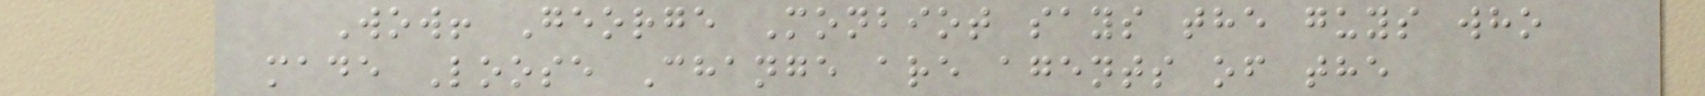Wow! George Monbiot says the guys who
made Loose Change are agents of the
